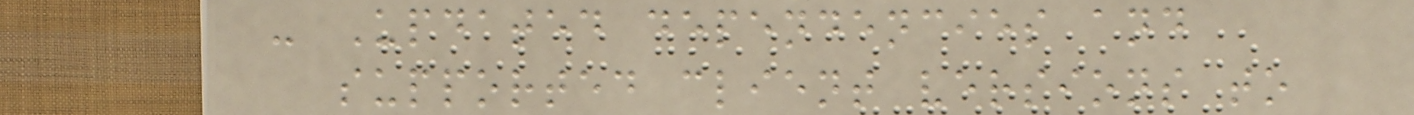- Updated dependencies and
supported client versions to
